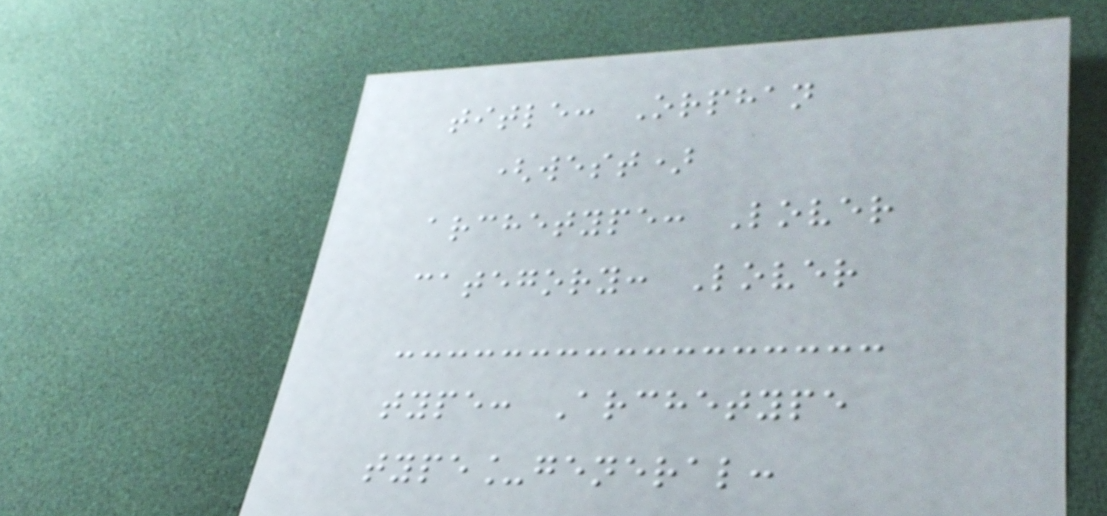title: Orphan
(west)
archetype: Lover
category: Lover
type: Archetype
type_general:
